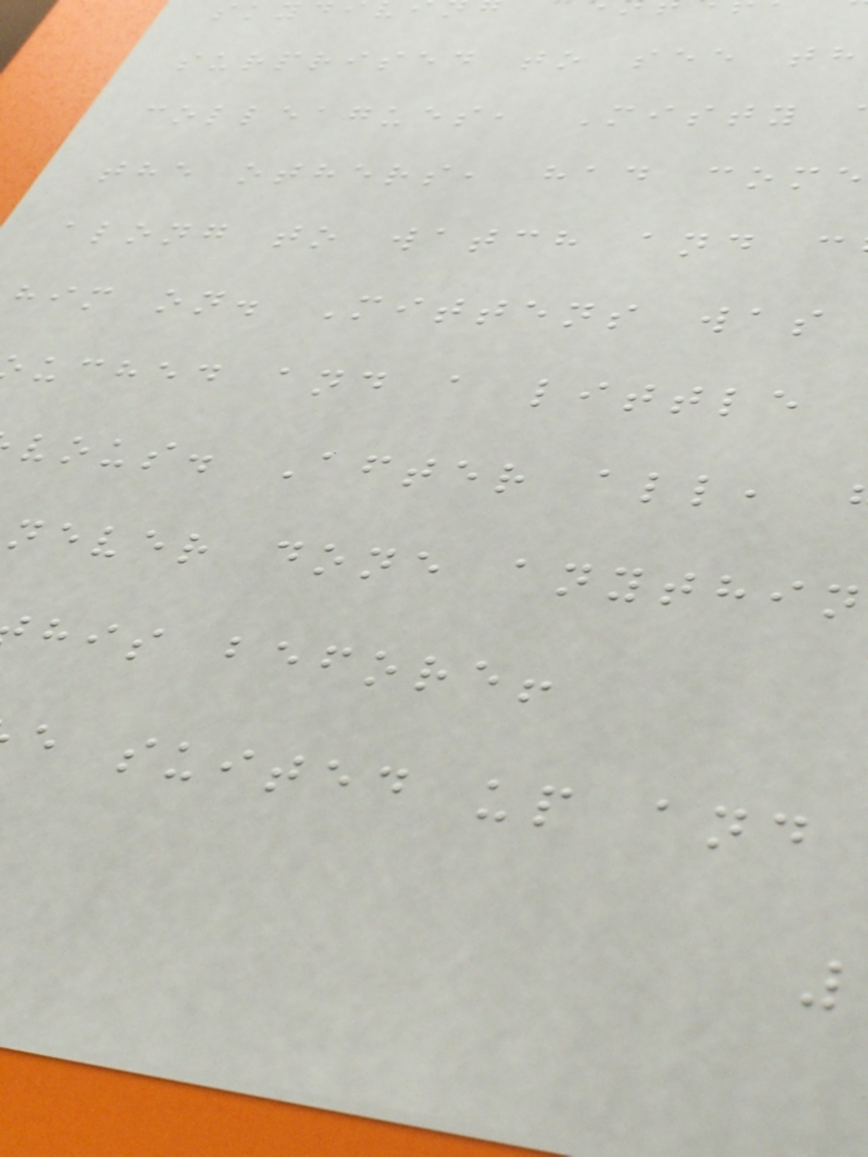surprised to see th
colleagues, Misty
the others, had come
along to watch and c
him on. Mittens was
uched and a little
vous. After all,
never done anythin
his before!
e suited up and
